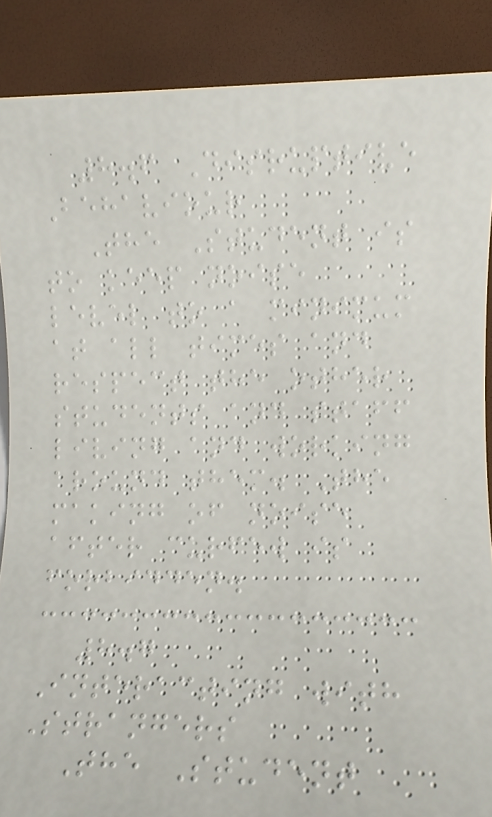8.6 Disruptive
Behaviour
The Student is
to keep noise
level to a minimum
at all times and
respect the other
students and staff
living and working
around them. The
making of noise
after curfew is
forbidden.
8.7
Interacting with
Strangers
The Student
